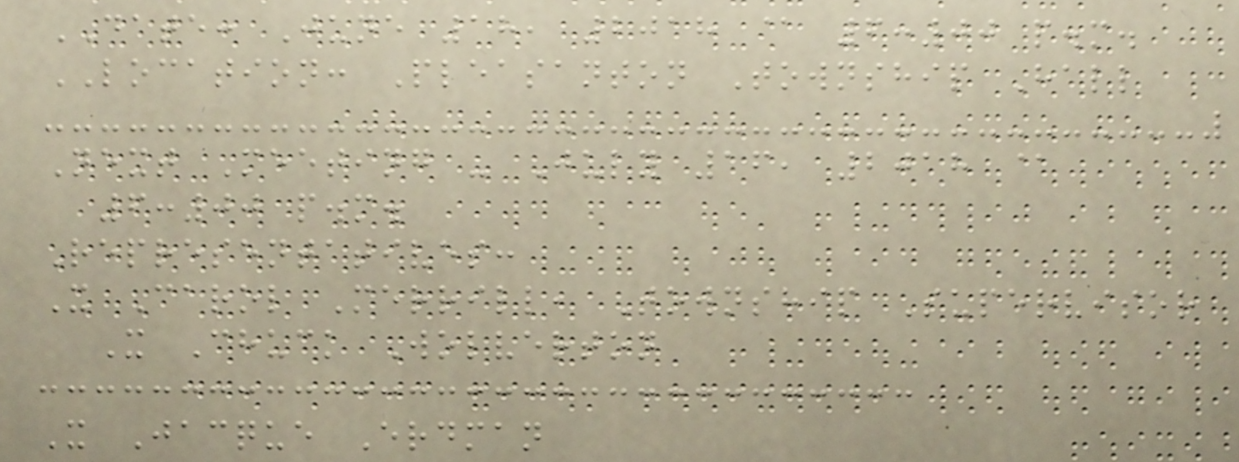DATE: June 18, 2018 @ 6:00 p.m.
LOCATION: Pleasanton Township Hall
Next Meeting - July 16, 2018 @
6:00 p.m.
Representatives:
X Carol Merrill, Township Supervisor
X Chuck Wolverton
X Jacque Erdman
